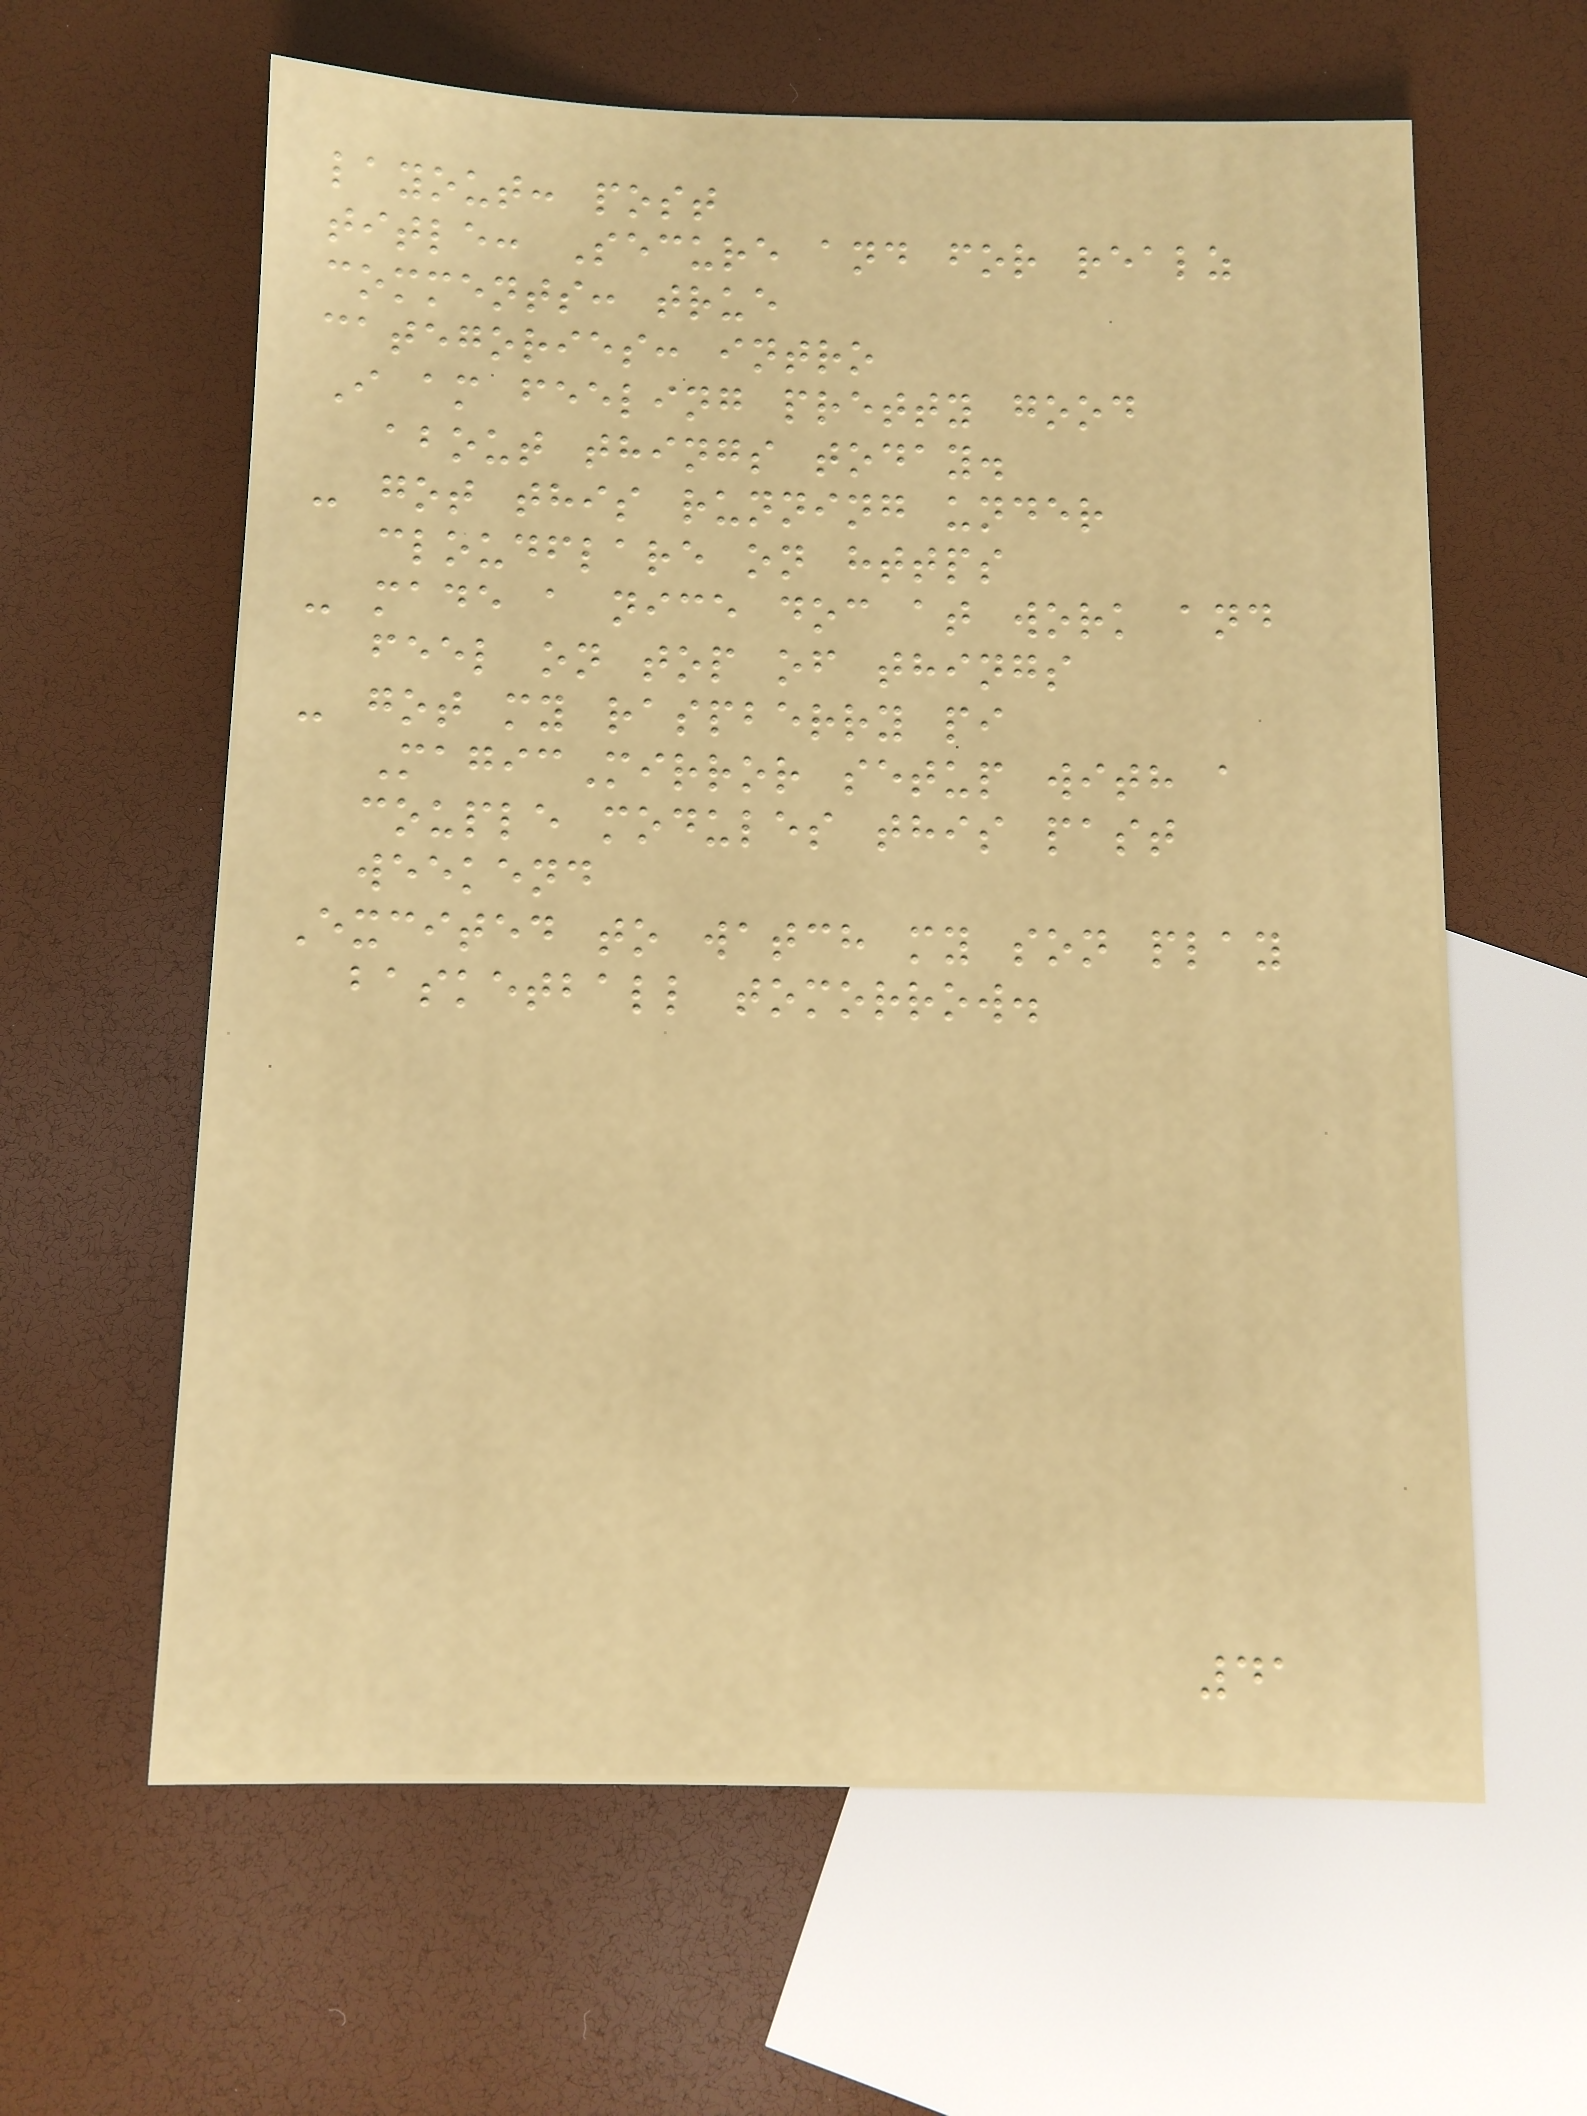layout: post
title: Secure and for realz
comments: true
categories: intro
I am feeling pretty good
about things today.
- got this running under
cloudflare on https
- made a nice doc at work and
feel on top of things
- got my raspberry pi
MagicMirror setup with a
couple modules this past
weekend
Excited to watch my son play
basketball tomorrow.
41
